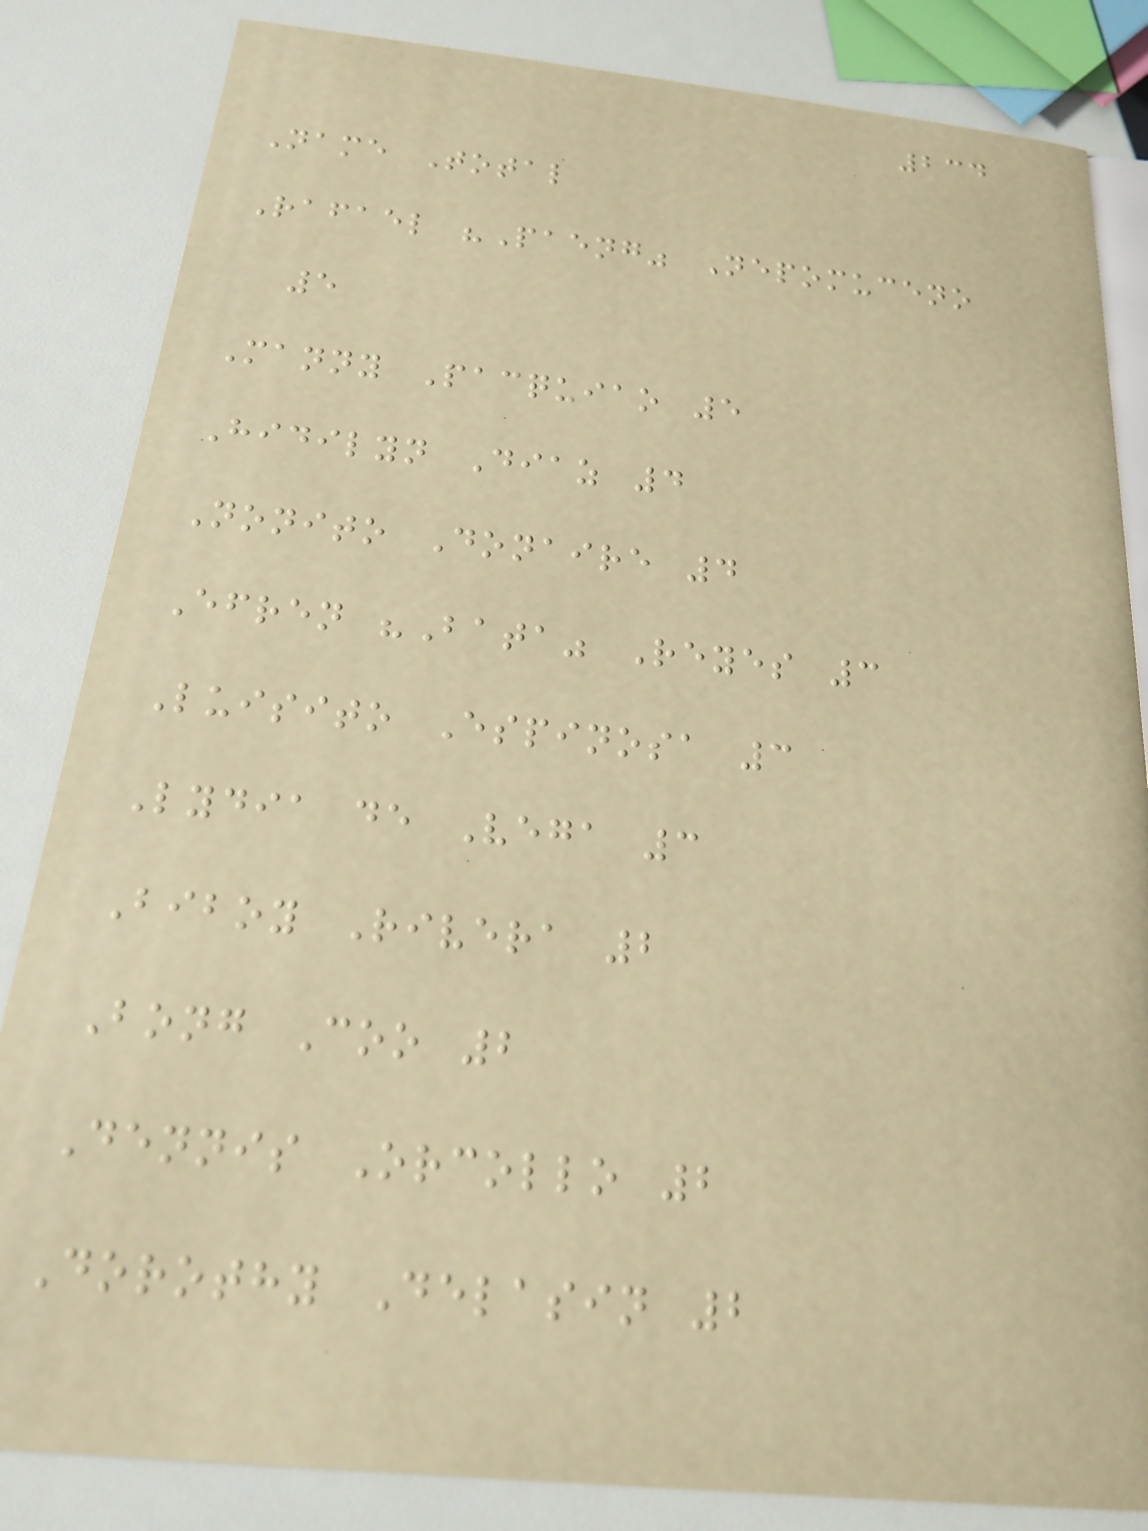234
Name Total
Rafael "Paeng" Nepomuceno
5
Manny Pacquiao 5
Hidilyn Diaz 4
Nonito Donaire 4
Efren "Bata" Reyes 3
Luisito Espinosa 3
Lydia de Vega 3
Biboy Rivera 2
Bong Coo 2
Dennis Orcollo 2
Dorothy Delasin 2
